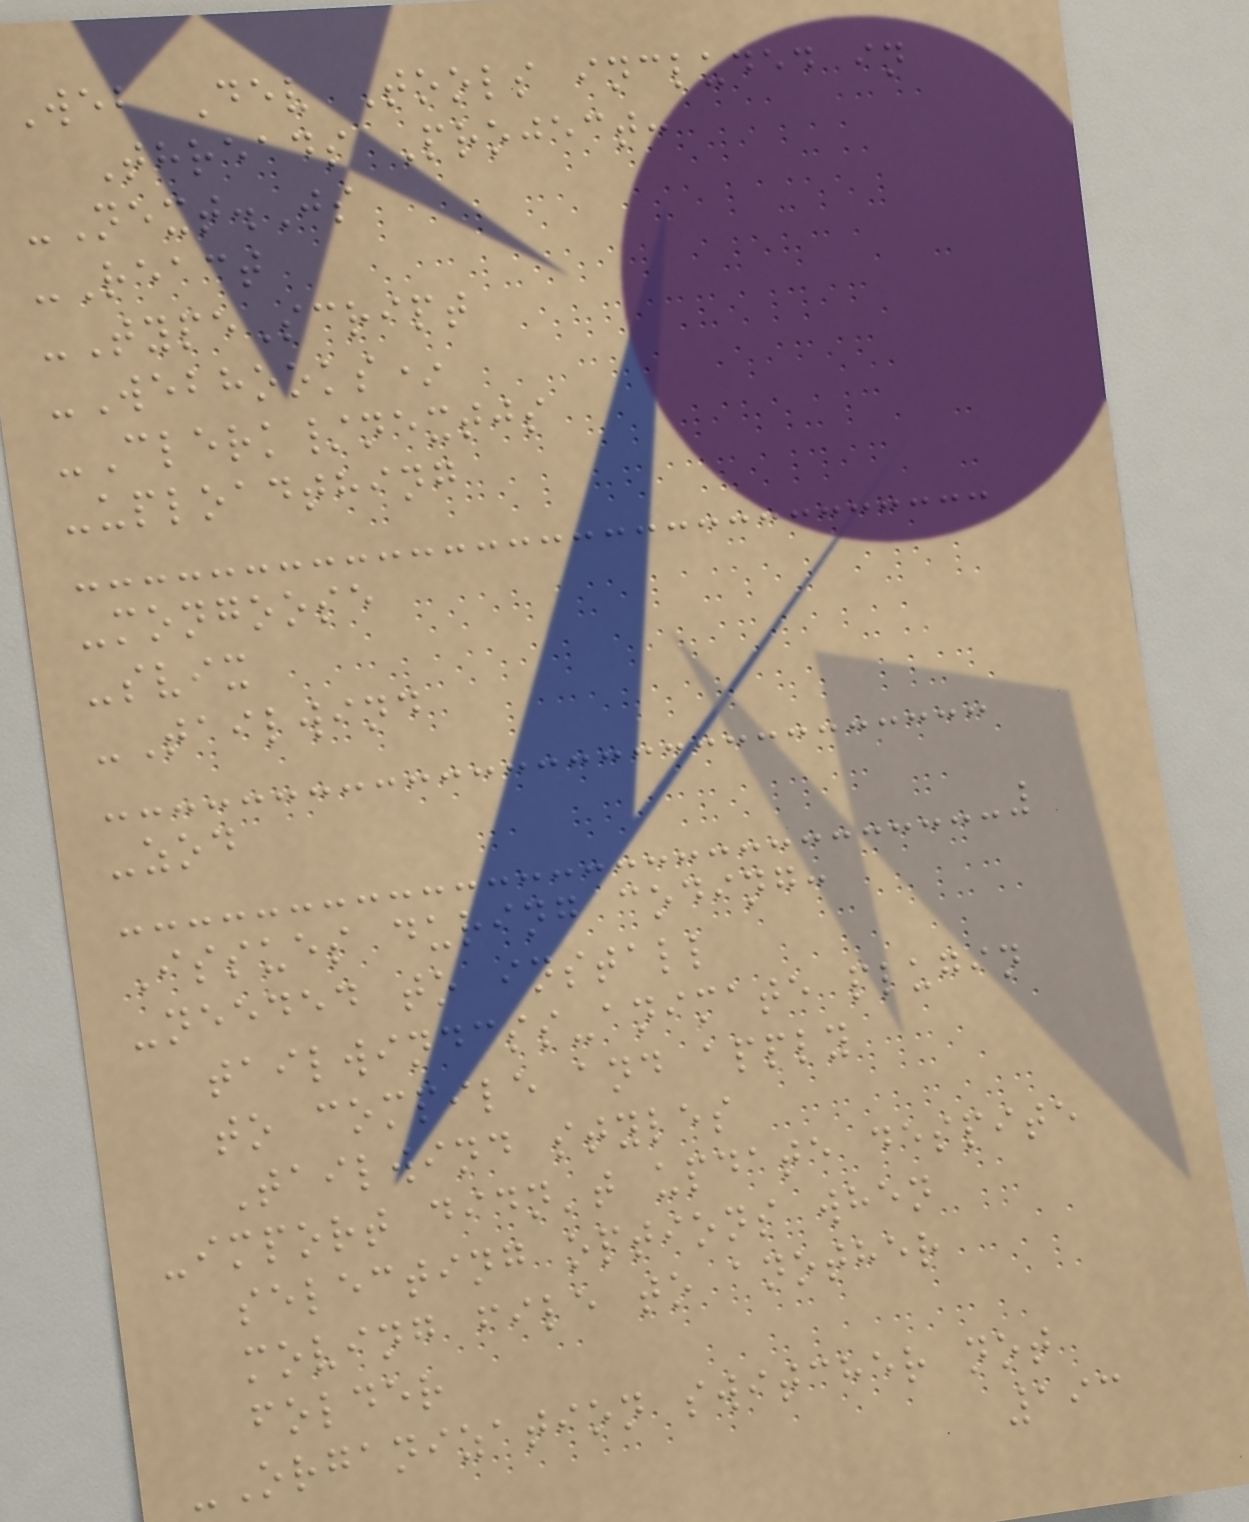Web Dev Tools included in
Threads Project:
-Next.Js
-React
-TypeScript
-Webhooks*
-Clerk/nextjs
-uploadthing
-mongoose
-svix
-Tailwind
-zod
Issues during coding:
-needed to install
tailwindcss-animate plugin
to compile and apply
Tailwind styles
-import didn't update despite
selecting options when
moving file to another
folder
-Organization switcher not
193
